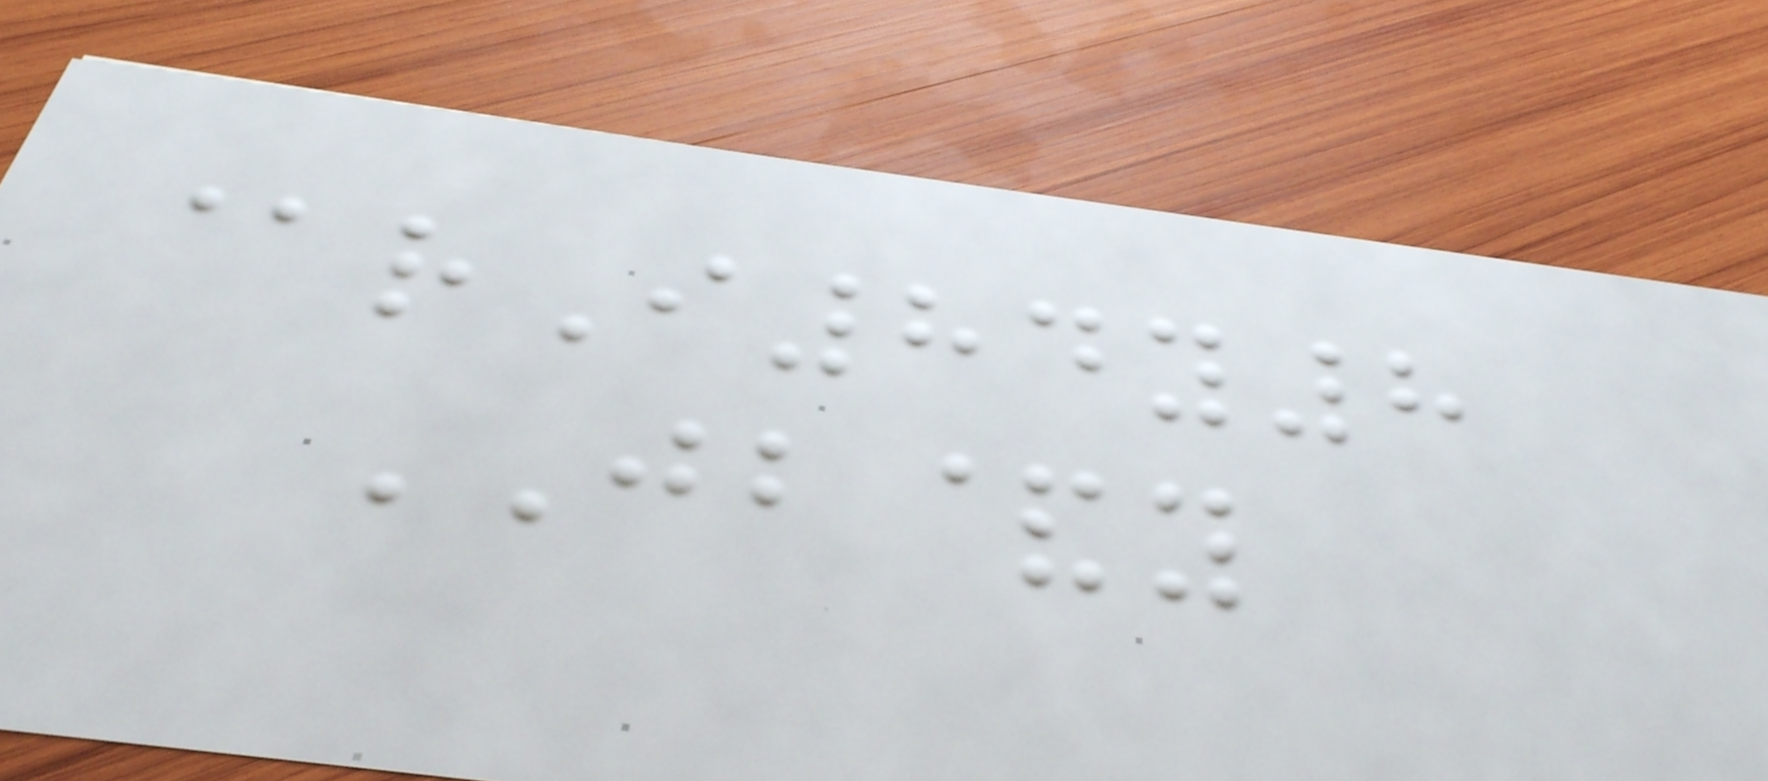@rI84y8
JB&y
